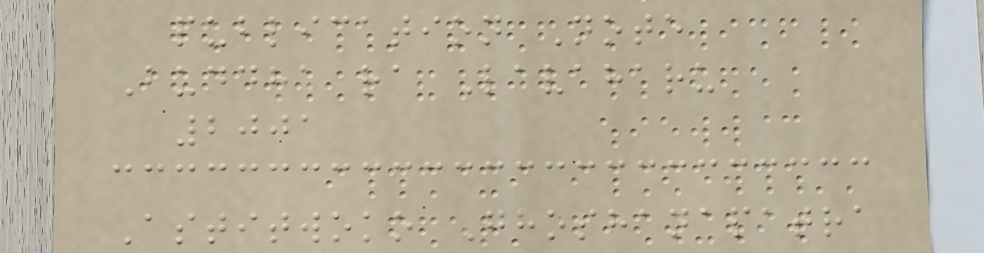publication Note
Buddha ra Lavaharu
2001
Astitwoko Ghoshanapatra
